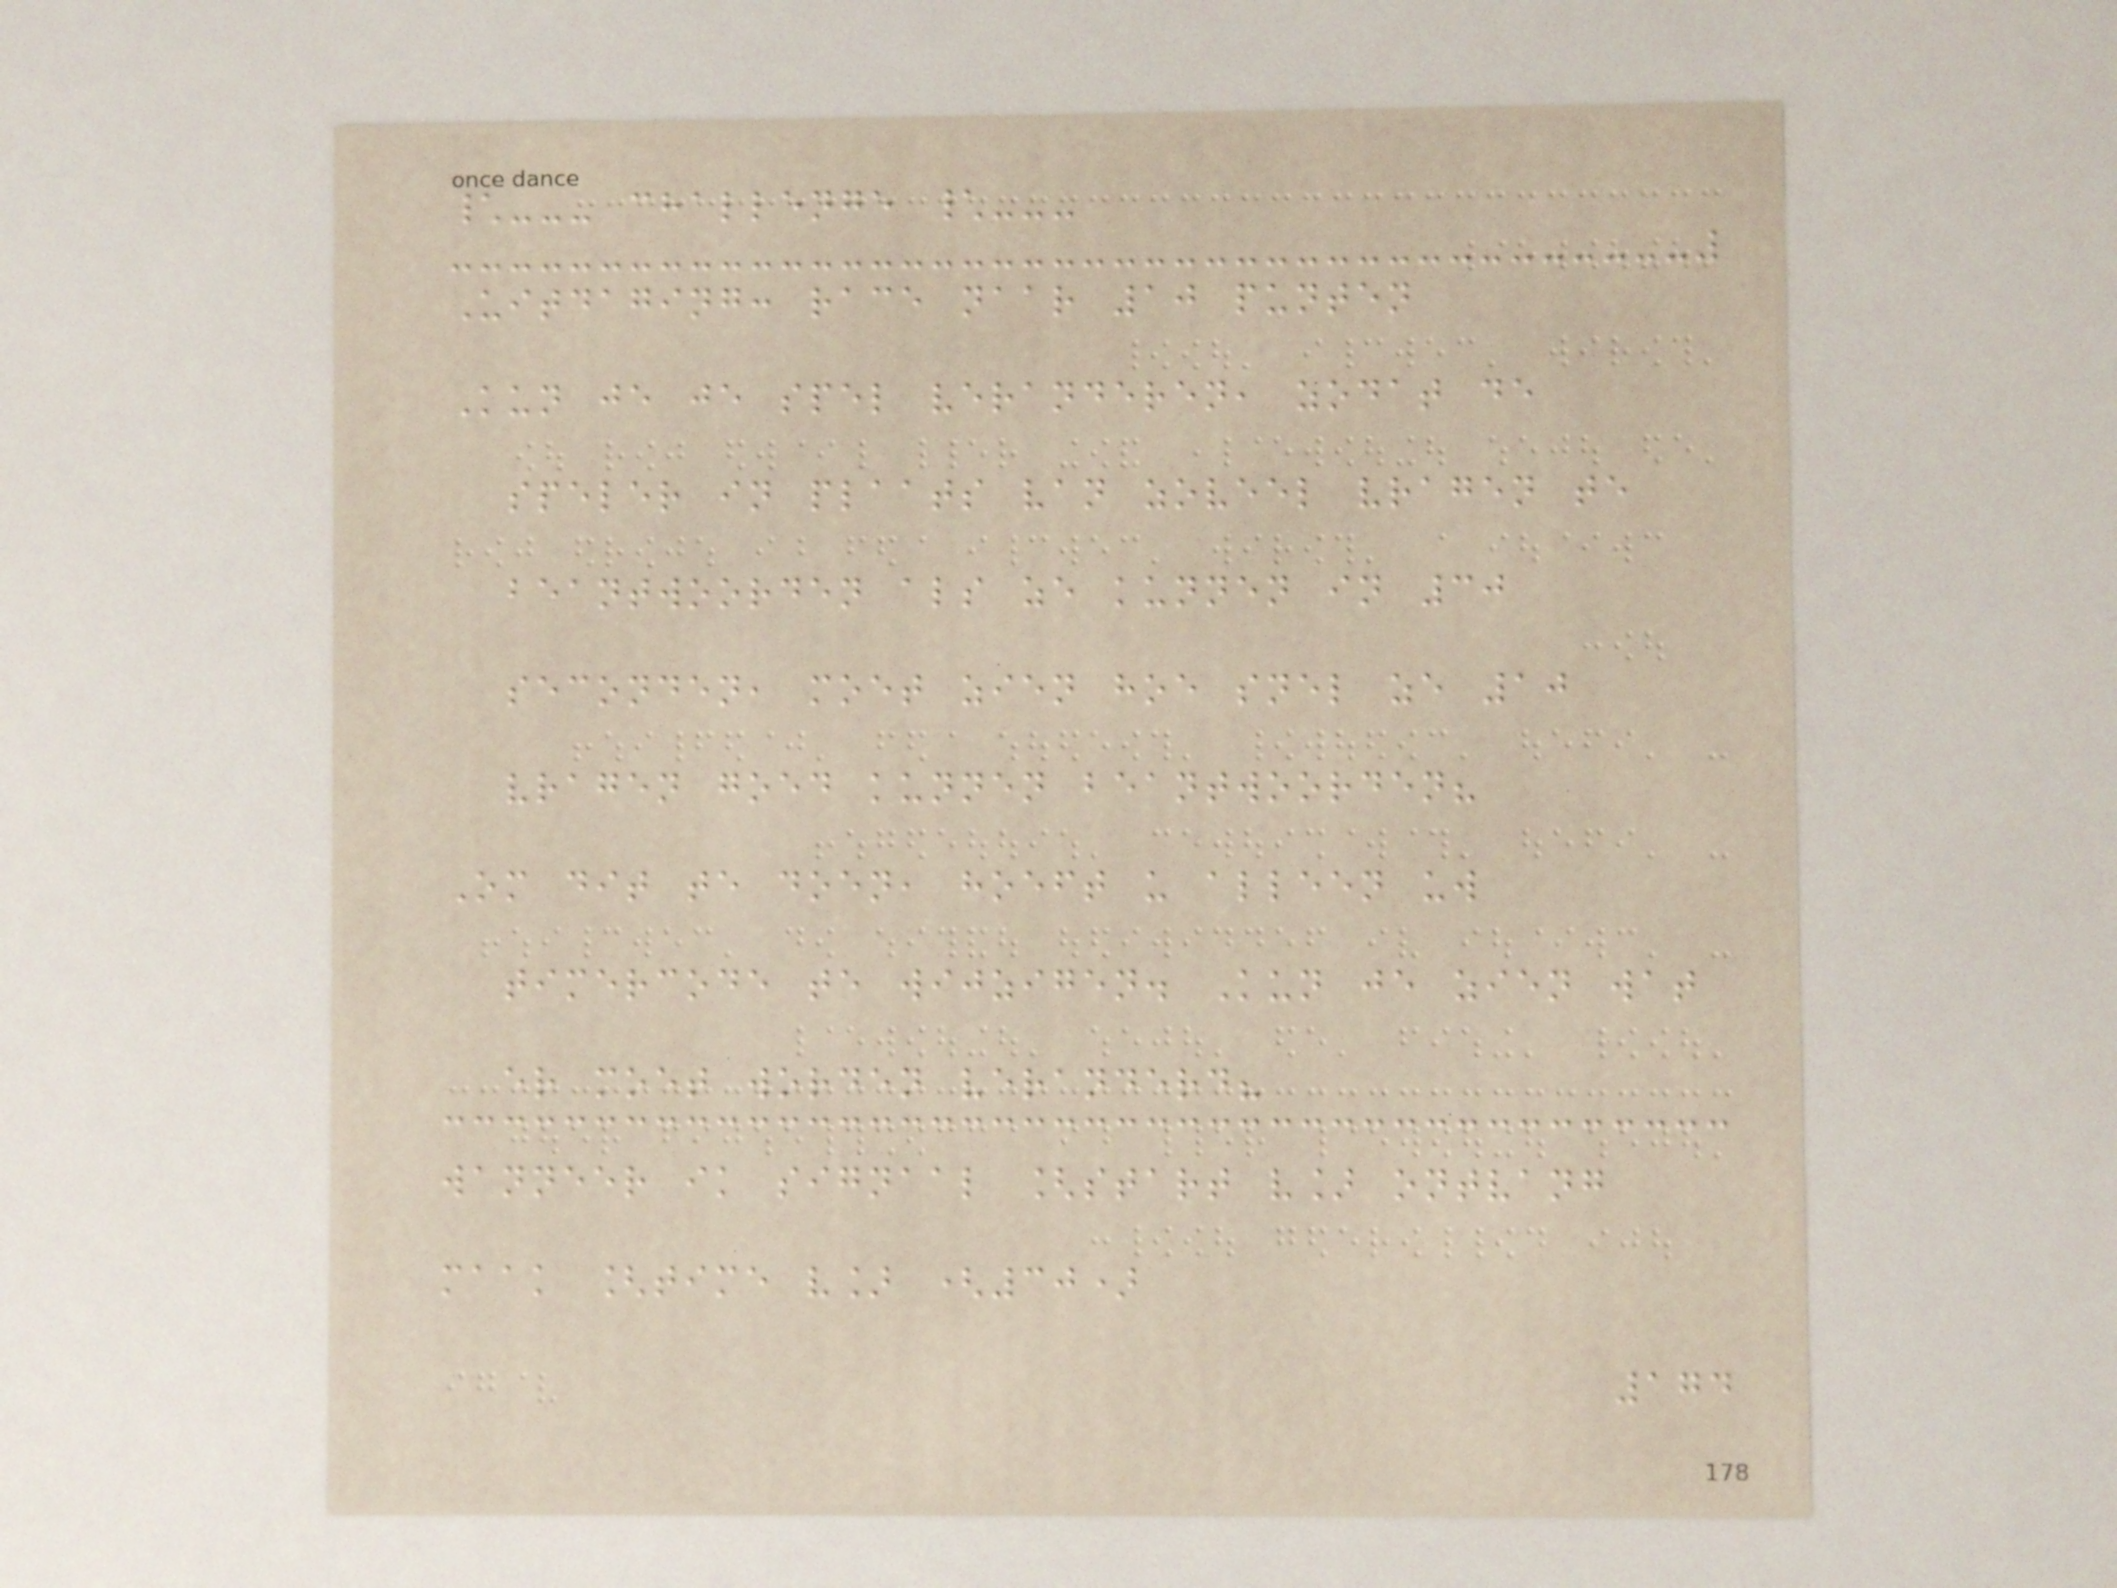\--- challenge \---
Uitdaging: race naar 10 punten
Kun je je spel veranderen, zodat de
speler in plaats van zoveel vragen te
beantwoorden als ze kunnen in 30
seconden, moet zien hoe snel ze 10
vragen goed kunnen beantwoorden?
Om dit te doen, hoeft u alleen uw
timercode te wijzigen. Kun je zien wat
er moet worden veranderd?
wanneer ik signaal [start v] ontvang
maak [time v] (30)
174
